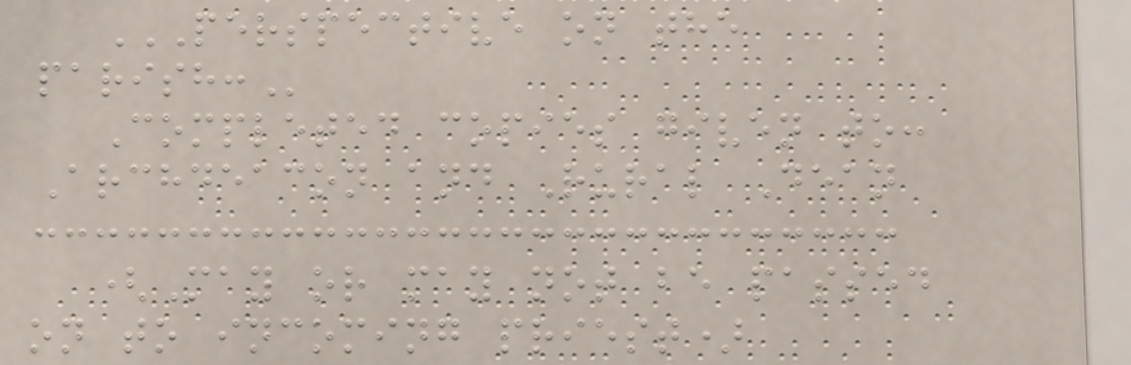PERSPECTIVE ON THE
PARISH:
Completed copies given to:
Archdeacon and Rural Dean
(May or may not be passed
on to incoming priest)
